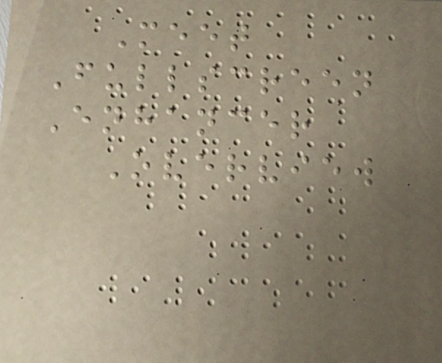Meet
Fullscreen
Enhancer
Overview
